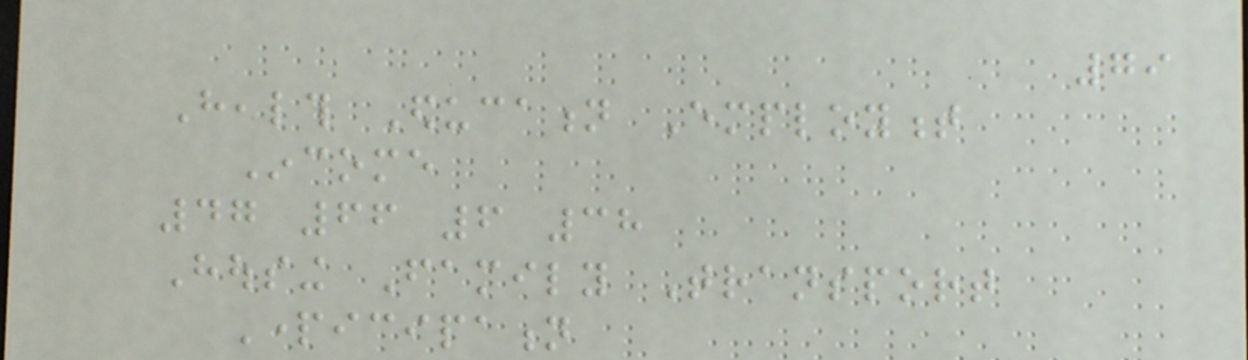79
Health Education Employment
Income
47 66 6 38
Housing Family Transport
Participation
